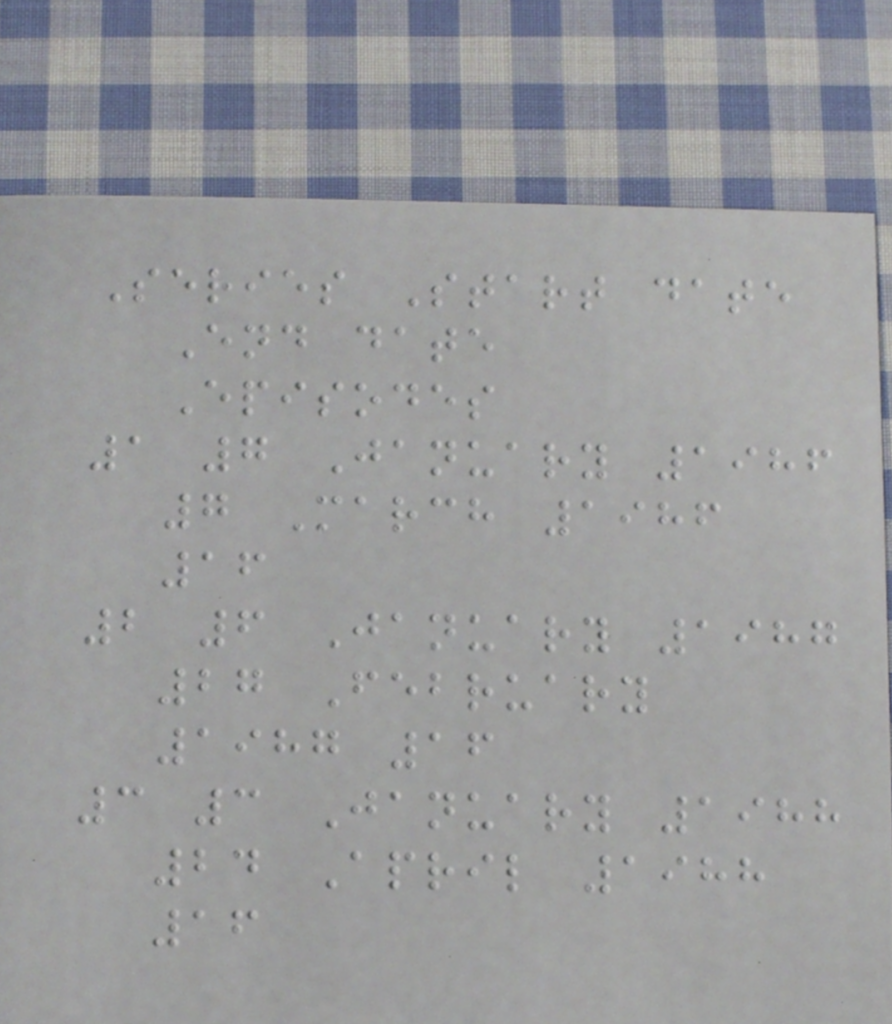Series Start date
End date
Episodes
1 7 January 1986
7 March 1986
16
2 6 January 1987
27 February
1987 16
3 3 January 1988
24 April 1988
16
